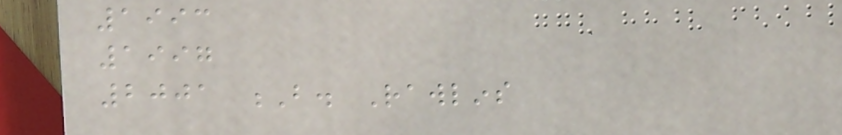1993
1997
2001 B. Rawlins
